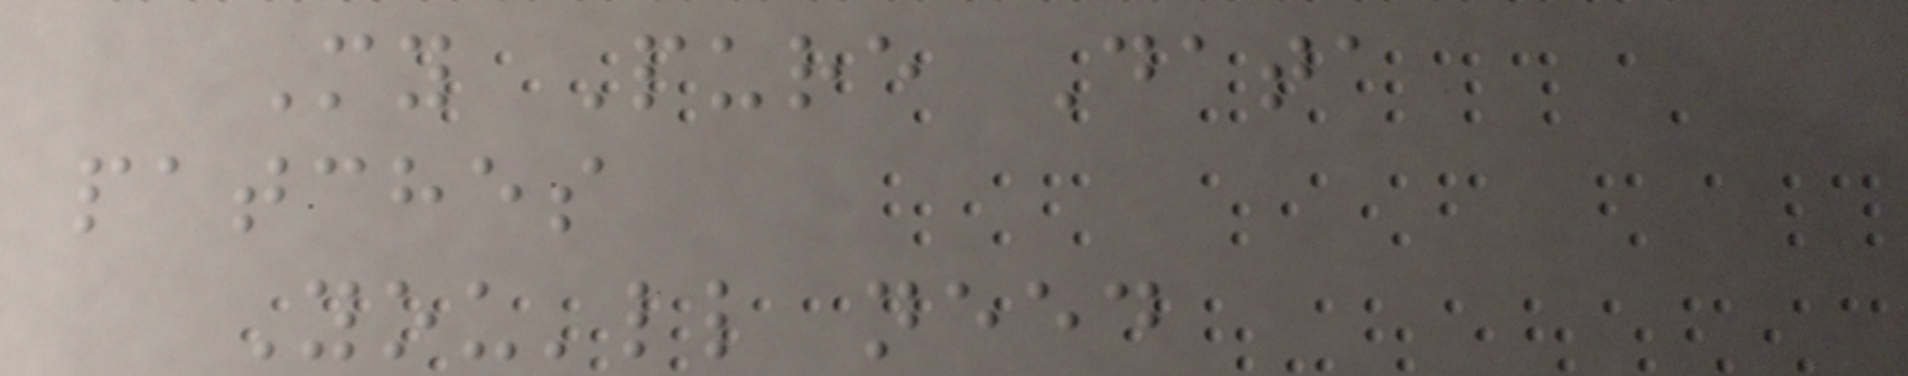My Pure Data
patches
You'll need
